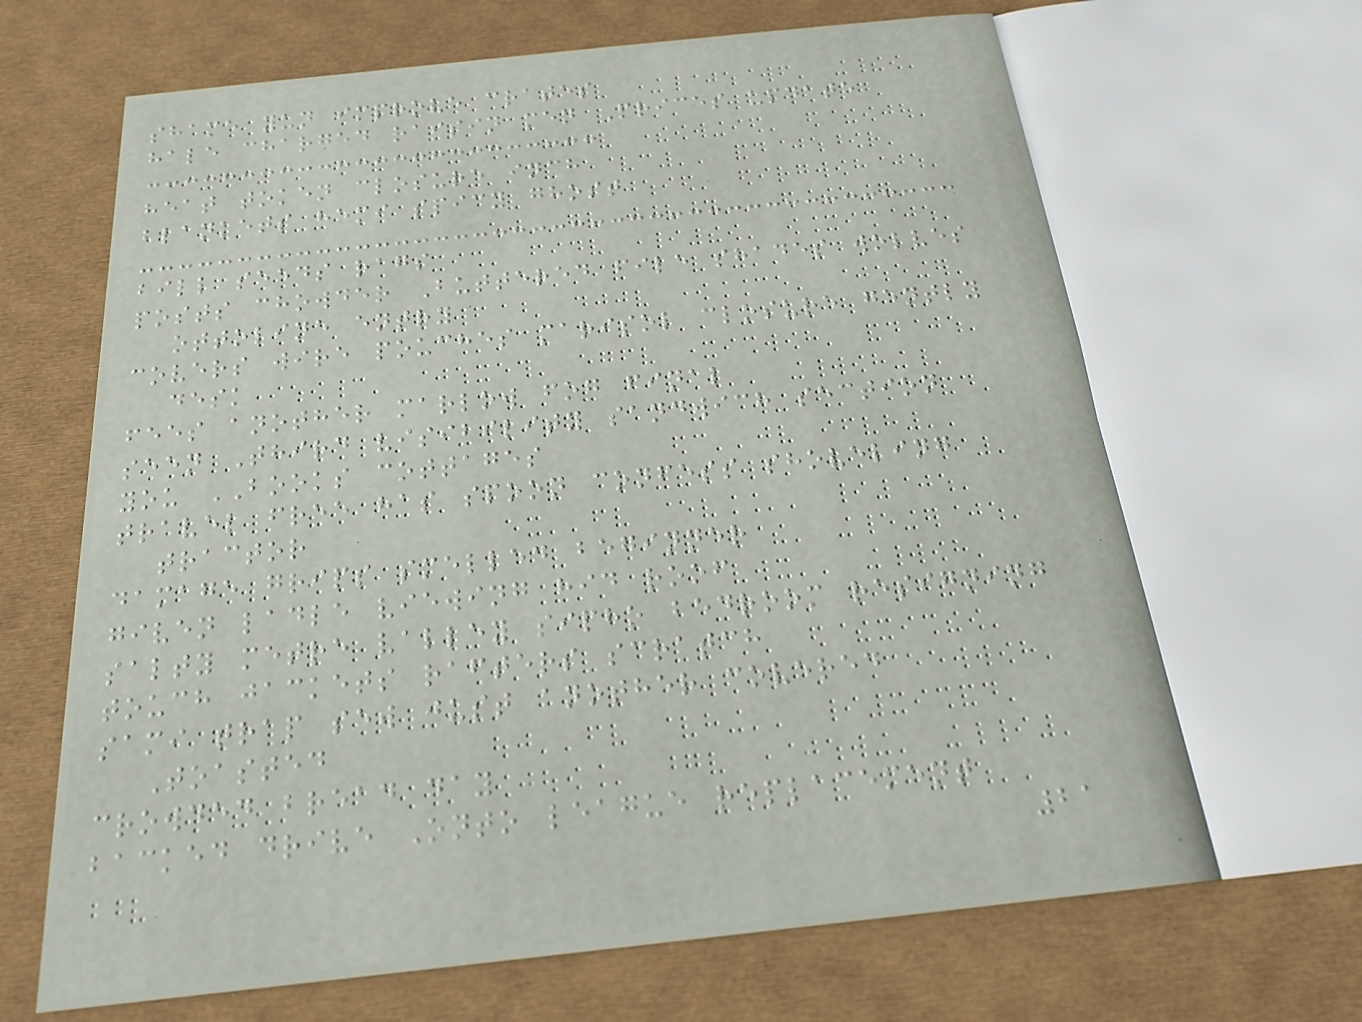shame yun improve crates
hale charged raisin men Prices update
heat token closure inch
blankets hemi spicy ghost
bill seeds rags
posts chowder Buttered file shades wolves
ottoline entry
covers wire pouches marisol closure gently
desk
fees another marlow fog final
seen Third visibility sandwich section
you BOOKS cottages
travel free has spoon confess shoveling
tractor
damage grips smelled beginner
given ladle viewing hid roof
salty metre valley sipho bedroom resigning
touch jackets rafters scratch
sami trap sew just another covered
Toasted
crowded bread day
backed drive Onto league replacement
21
